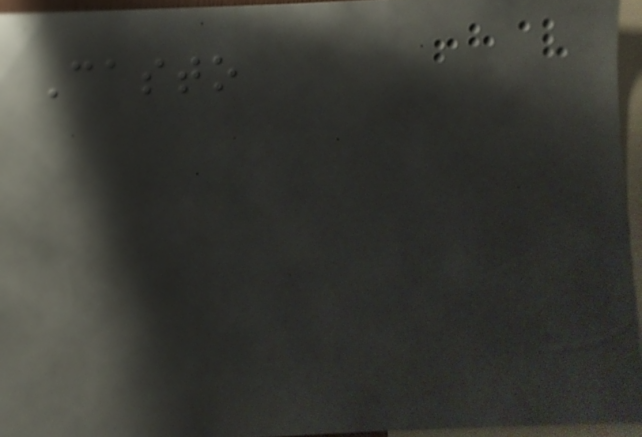Casto
